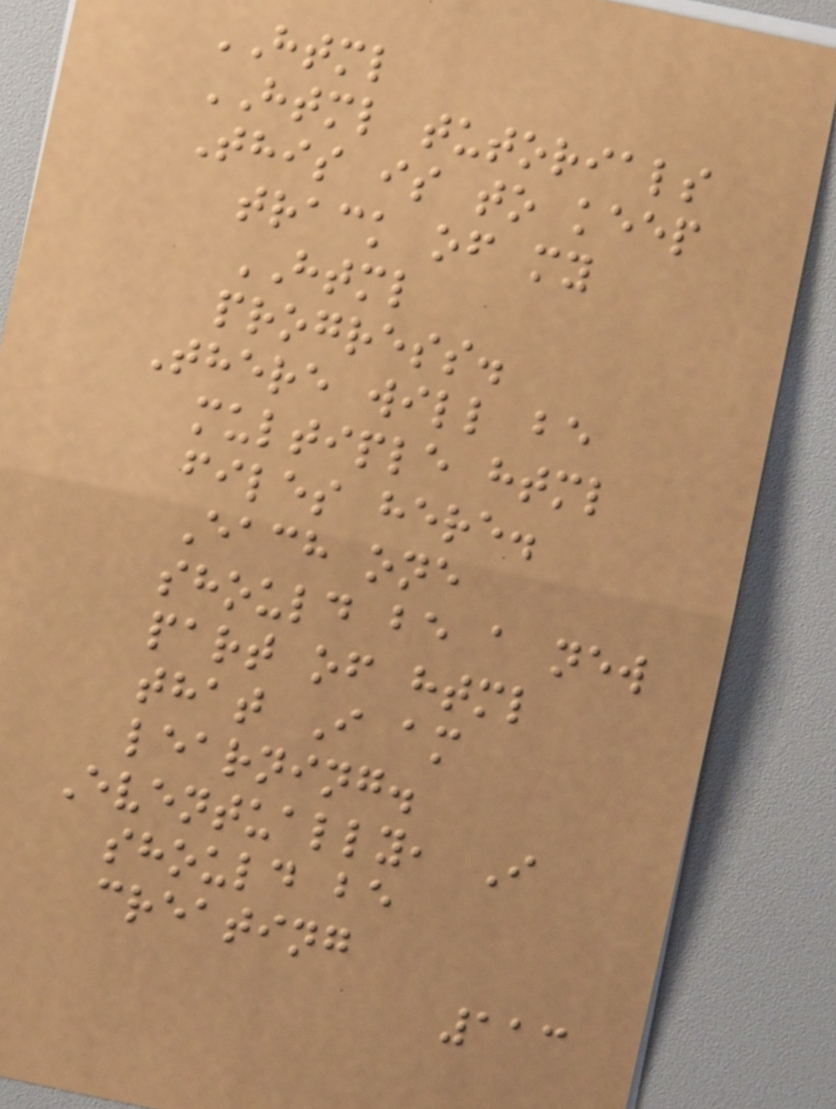HTML
HTML tutorials
This is to keep
track of my
HTML
progress.
There will be
multiple html
files here.
Each one
should be a new
part of html
that I am
learning.
Eventually, I
should be
creating
113
